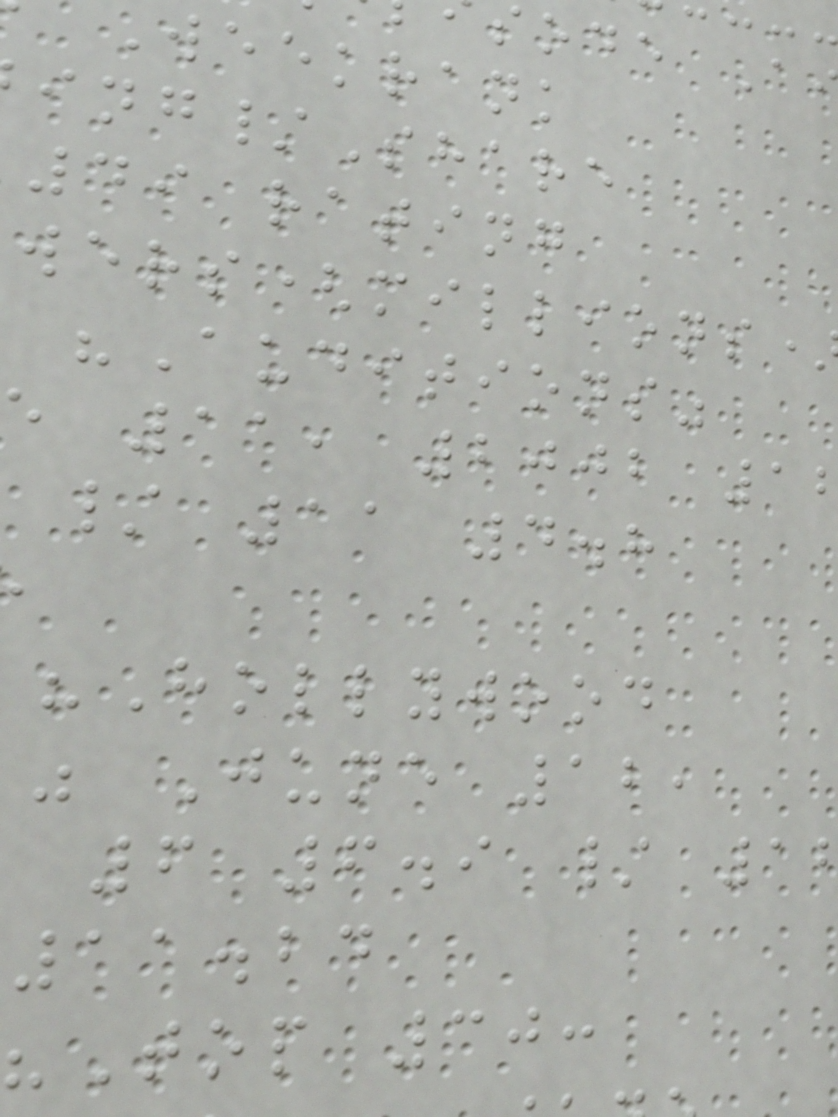sode A
weekrank
ing/Share
49 rating
"Auditions"
e 11, 2002 1
/ 11 4.8
"Hollywood
June 12,
6 6.9 / 1
11.24
"Top 30:
